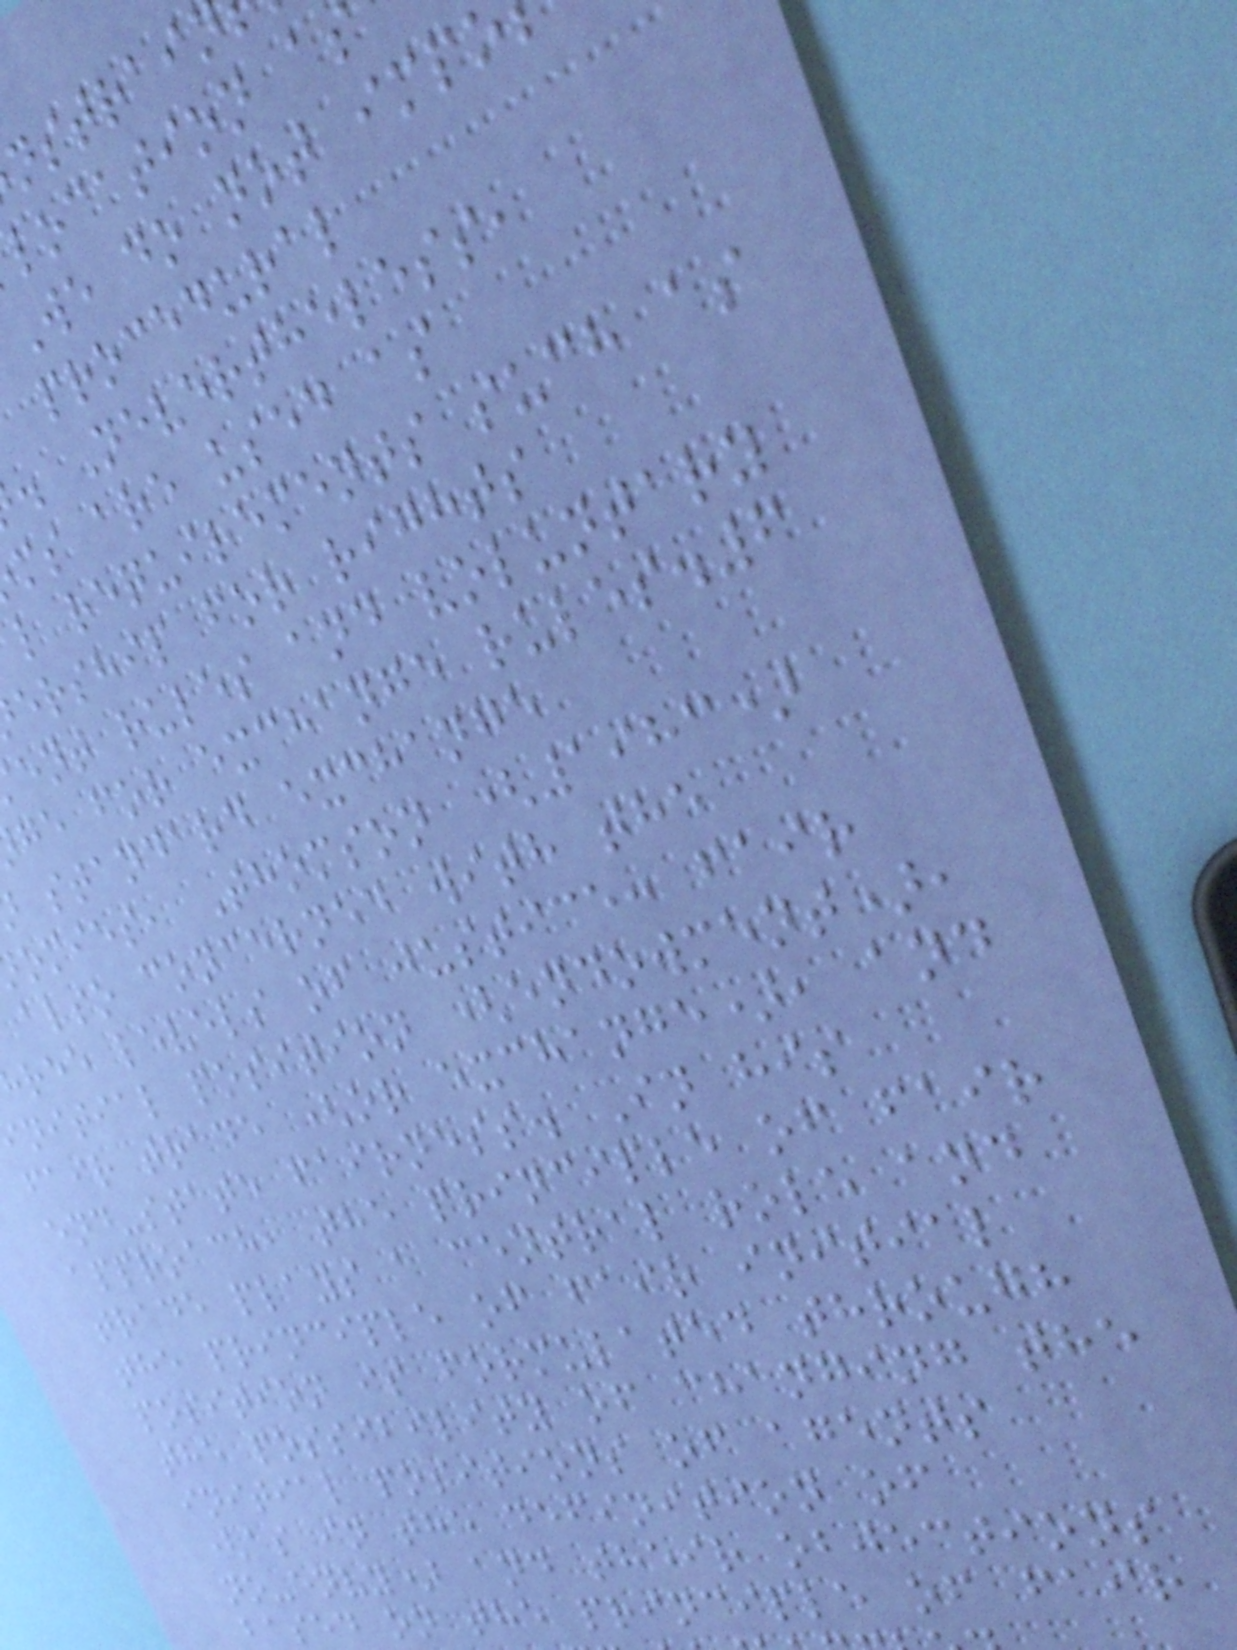location a
We do not impo
procedural
. Nevertheless,
ms are used as
l requirements such as
ership for rights
ent rules and voluntary
ge for exchange rules.6
standard exchange
omies, Thomson (1983)
also concerned with the
ree levels of justice: fair
nitial position (endowment),
fair trade (or exchange), and
end-state fairness. In his
approach, the principle of fair
trade plays a central role and
the principle of fair initial
position is formulated through
the possibility of changing the
initial positions of agents
(as in the definition of
no-envy) and their objections
based on the principle of fair
